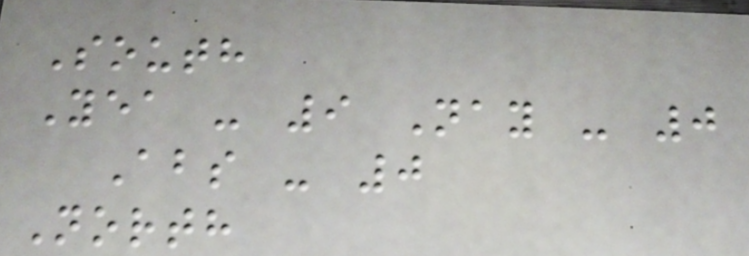South
Yea - 9 Nay - 0
Abs - 0
North
